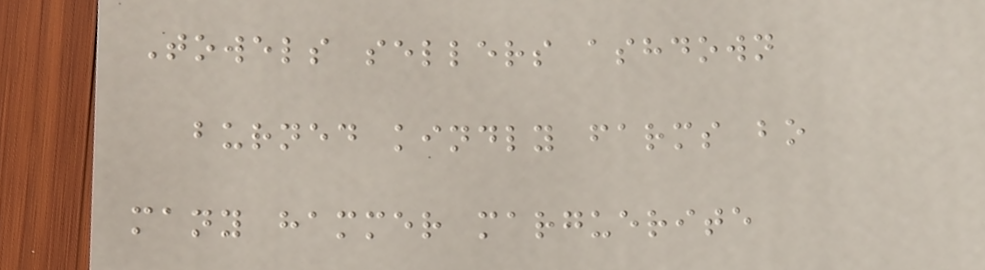Towels sellers ashdown
burned kindly farms bo
many hammer marguerite
